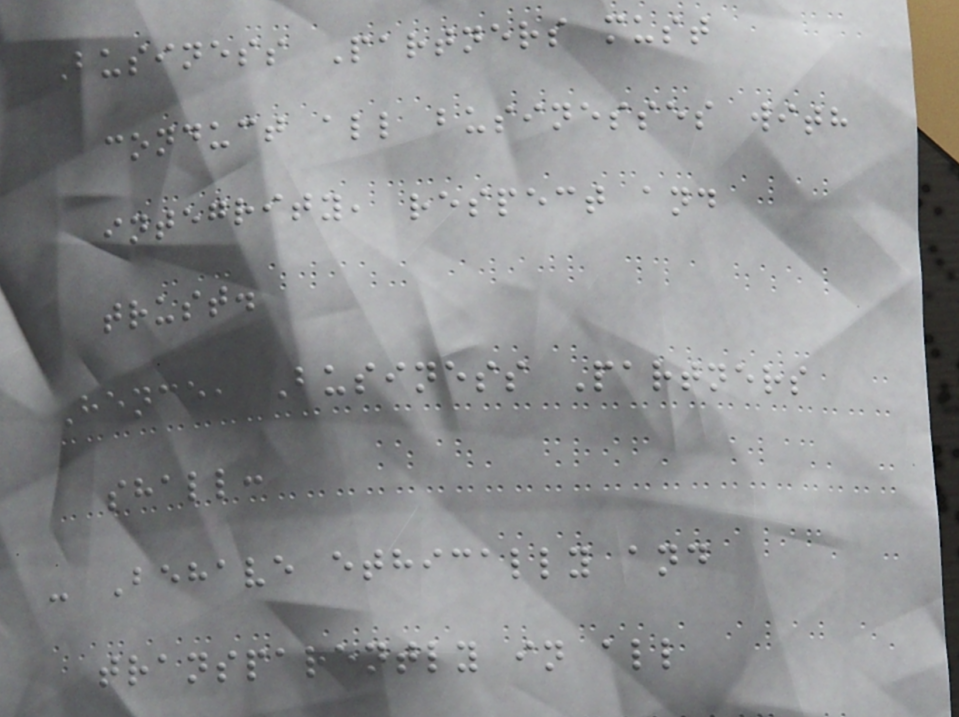Business Partners must
conduct all businesses with
integrity, respect and
trust.
Hence, Business Partners
shall:
- Behave ethically and
transparently in all
